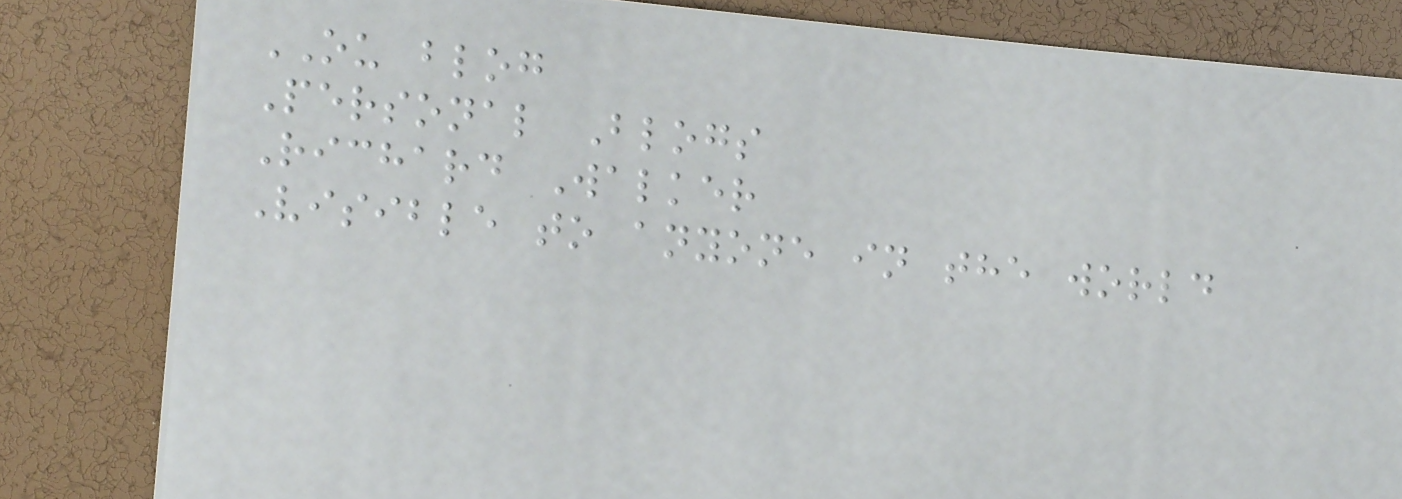OU blog
Personal Blogs
Richard Walker
Visible to anyone in the world
